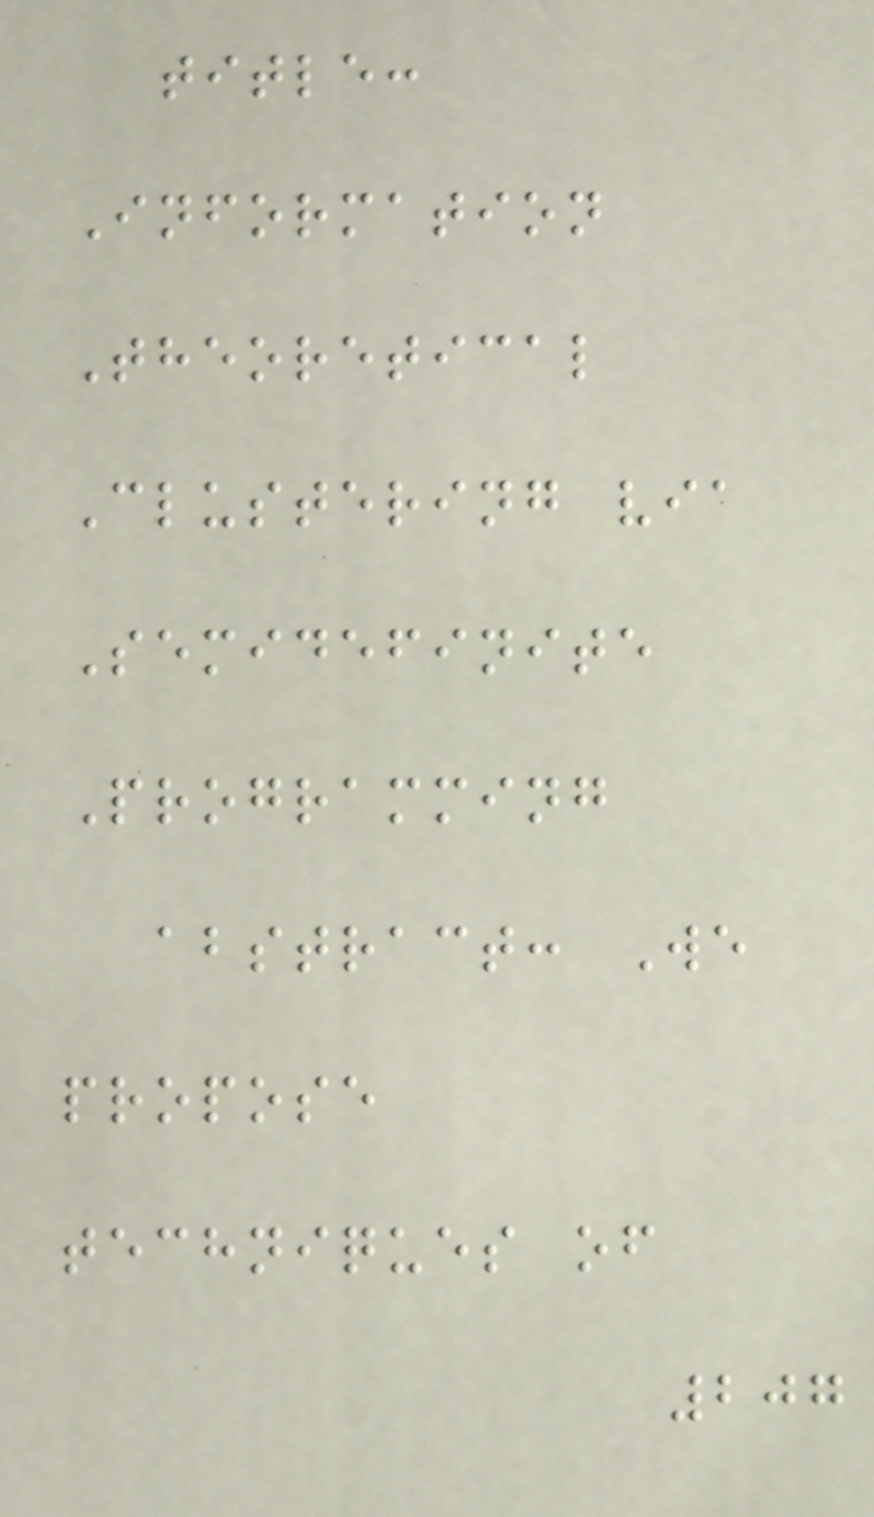title:
Information
Theoretical
Clustering via
Semidefinite
Programming
abstract: We
propose
techniques of
207
